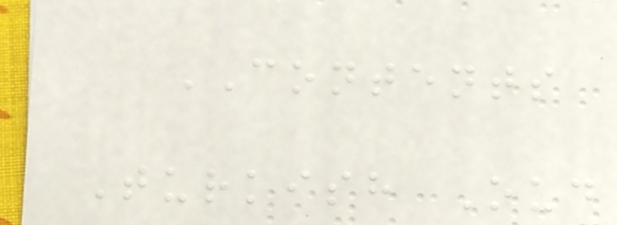CONTENTS
Turkish Oud
